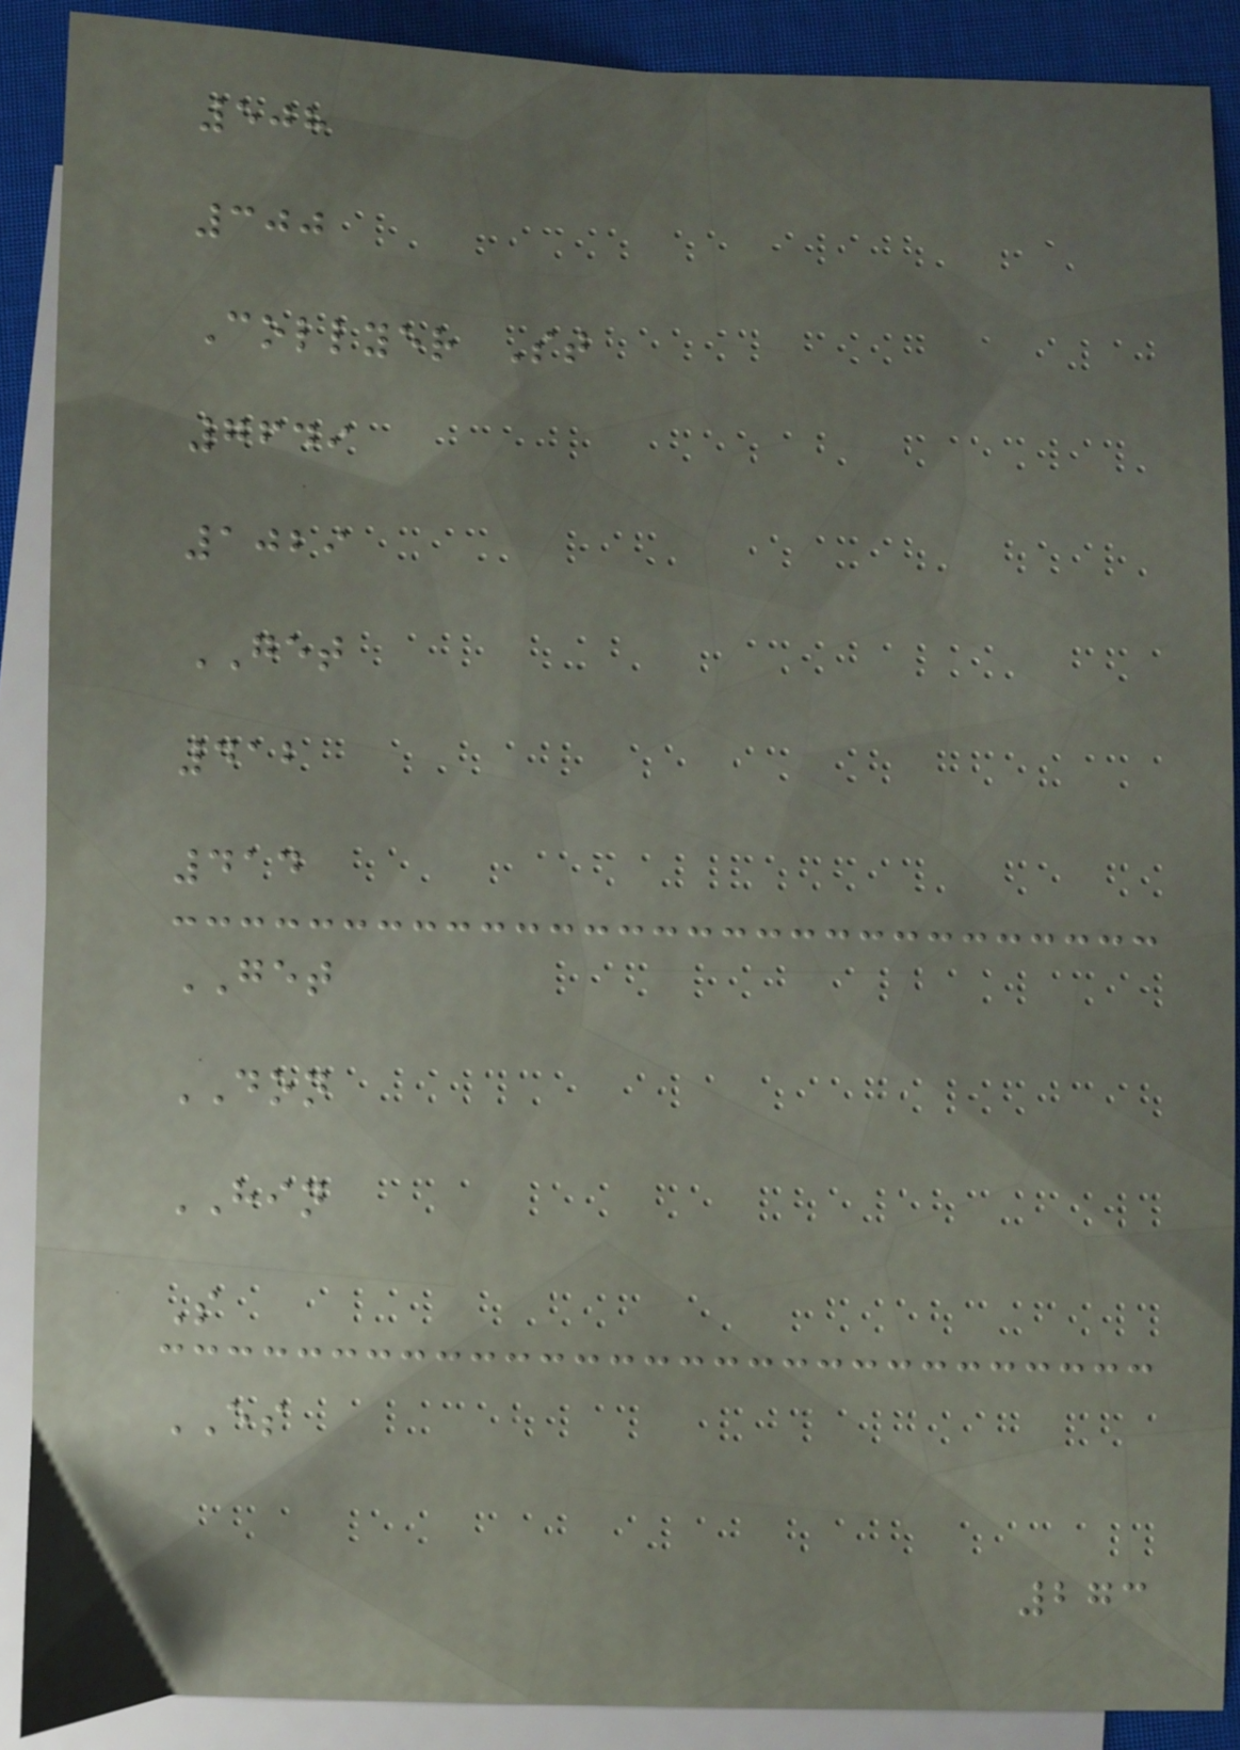508
300
Collyer St
7649
1029
GET
412
414
GET
DON
HIN
S
ES
273
